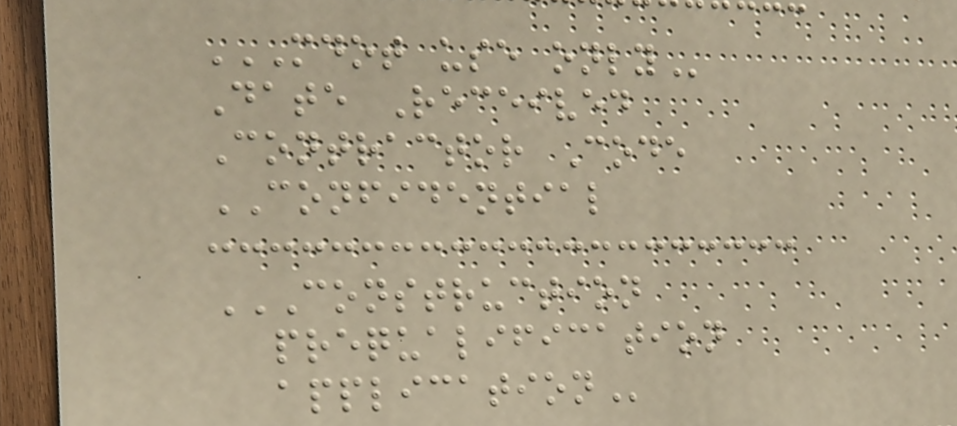MDOT USE ONLY
Date Received
Contractor Code
CONFIDENTIAL
CONSTRUCTION
PREQUALIFICATION
APPLICATION
